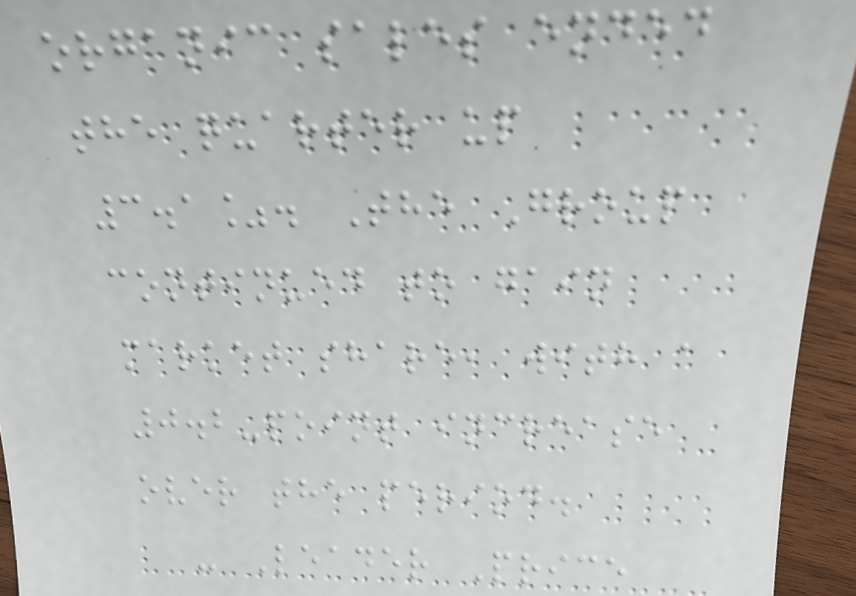organic sales ended
the quarter up
3.1%. The Group
continued to gain
market share, with a
0.2-point increase
over the period.
- Leader Price
